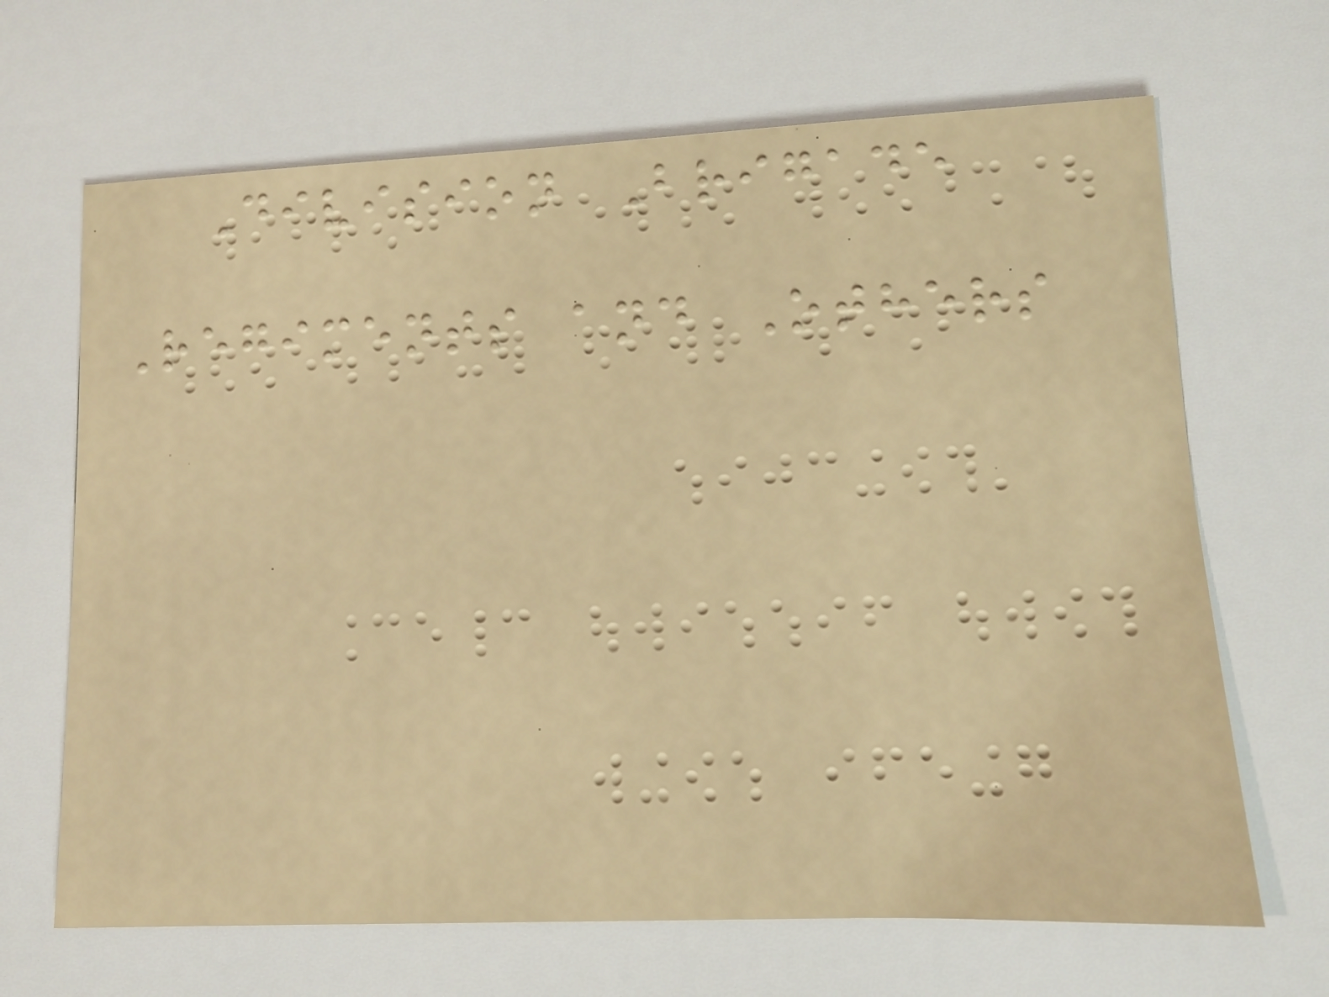Division Brigade
Regiments and Others
